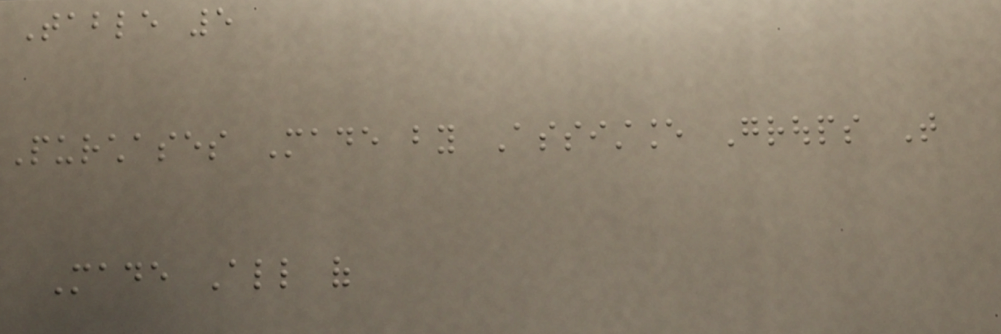Table 5
Purchases Made by Assistance Groups That
Made All of
